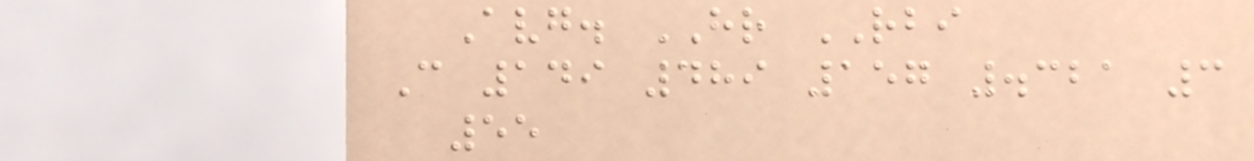Avg. HR RBI
C 149 489 157 .321 3
55
